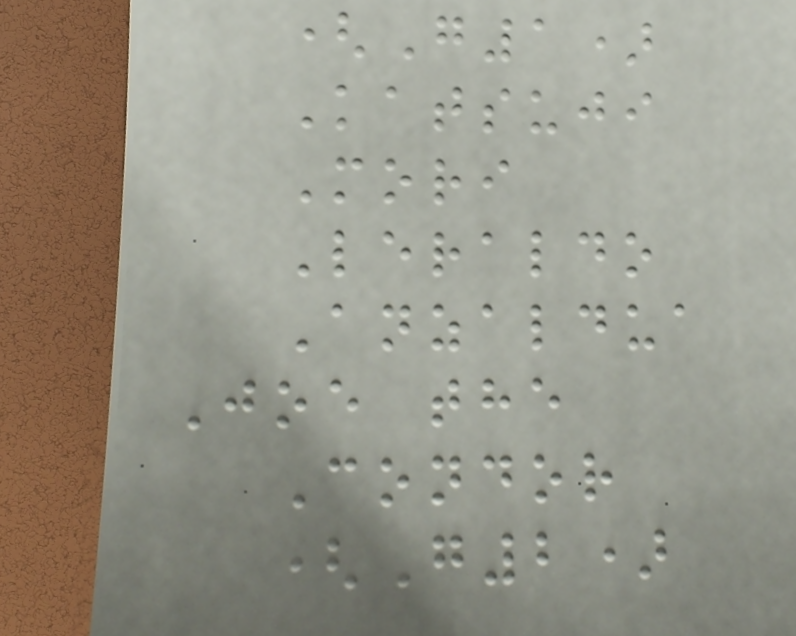(G1)
Katsuji
Mori
Leraldo
Anzaldua
Joe the
Condor
(G2)
